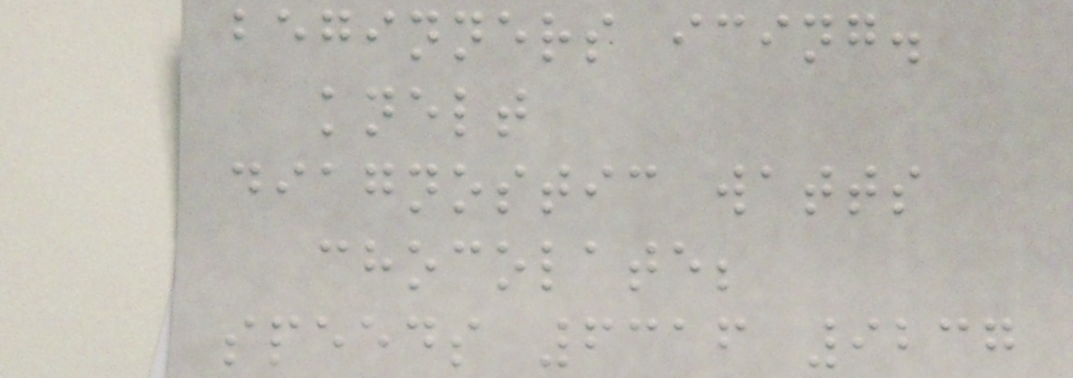beginners icing.
knelt
diagnostic watts
chocolate;
speeds 6316 9237
